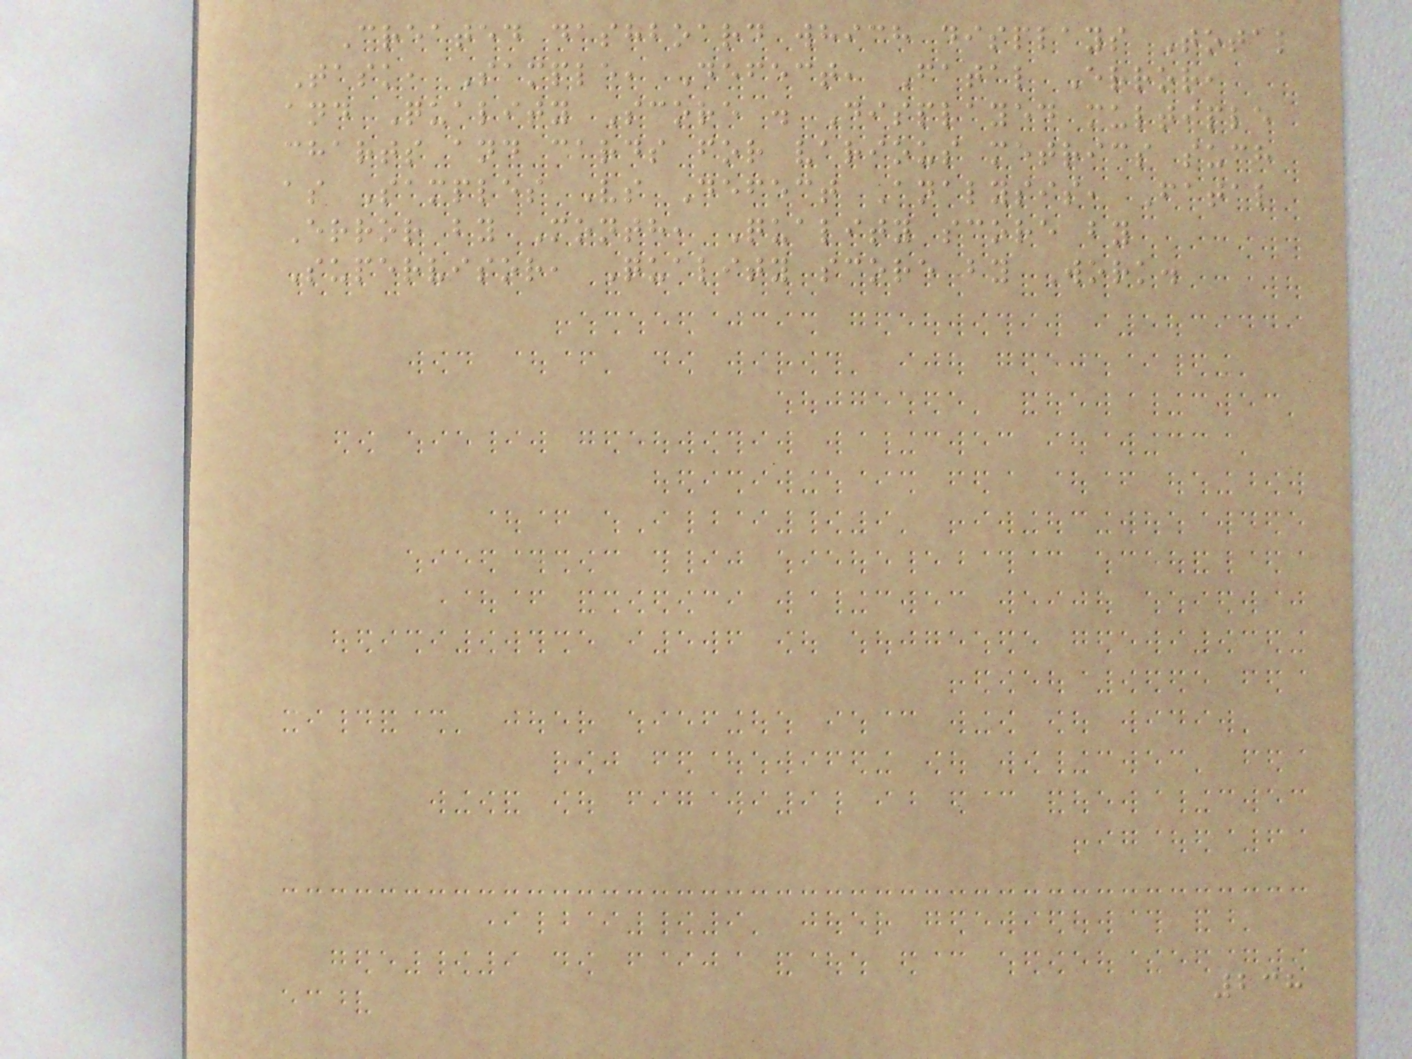Created dashboard which displays Total
Task, Sample, Defect, Fatal Error,
and Quality Score . Displayed multiple
charts and cards for various metrics such
as Samples Vs Defect Analysis, Fatal
Error by Month, Quality score by
Supervisor, Quality score by Work.
238
